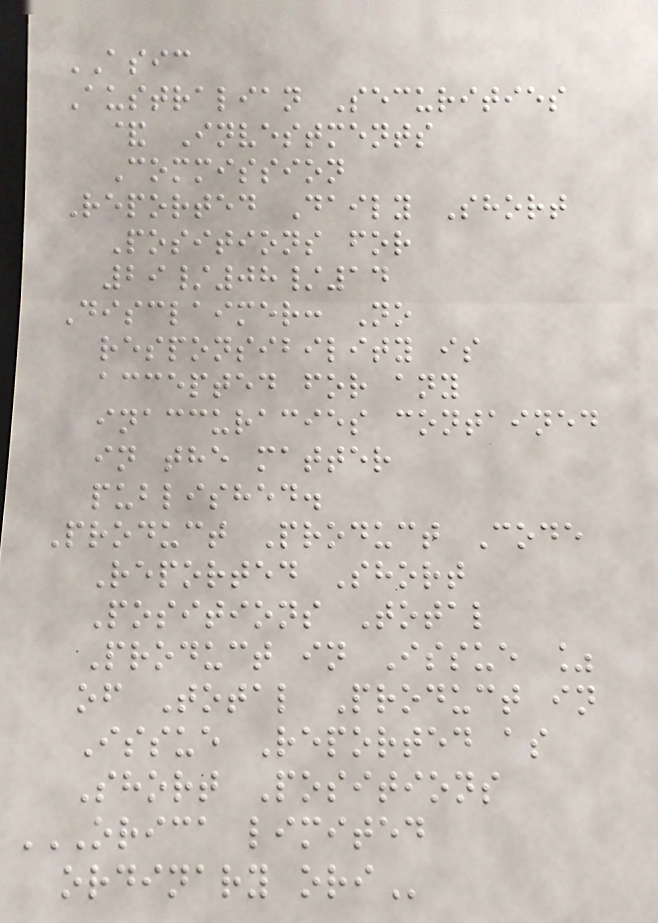ASIC
Australian Securities
& Investments
Commission
Reported Daily Short
Positions for
29/08/14
Disclaimer: No
responsibility is
accepted for any
inaccuracies contained
in the matter
published.
Product Product Code
Reported Short
Positions Total
Product in Issue %
of Total Product in
Issue Reported as
Short Positions
ORICA LIMITED
ORDINARY ORI
